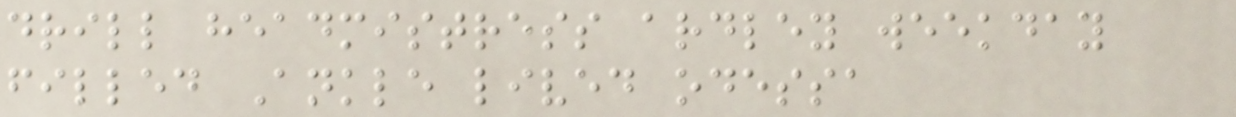drill headmistress ardley weekday
filled Ankle lived odessa
